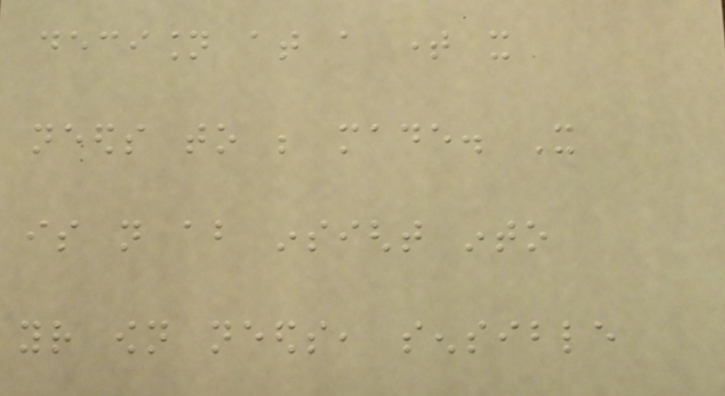decision at a time it
needs to be made. It
is not about insight into
your own needs, sensible
